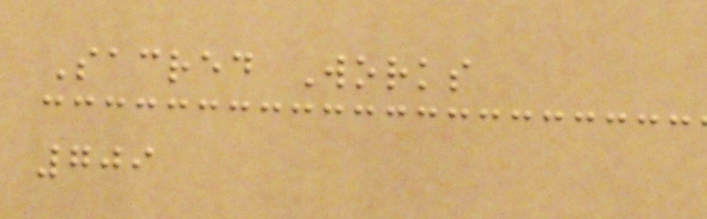Sacred Works
709
